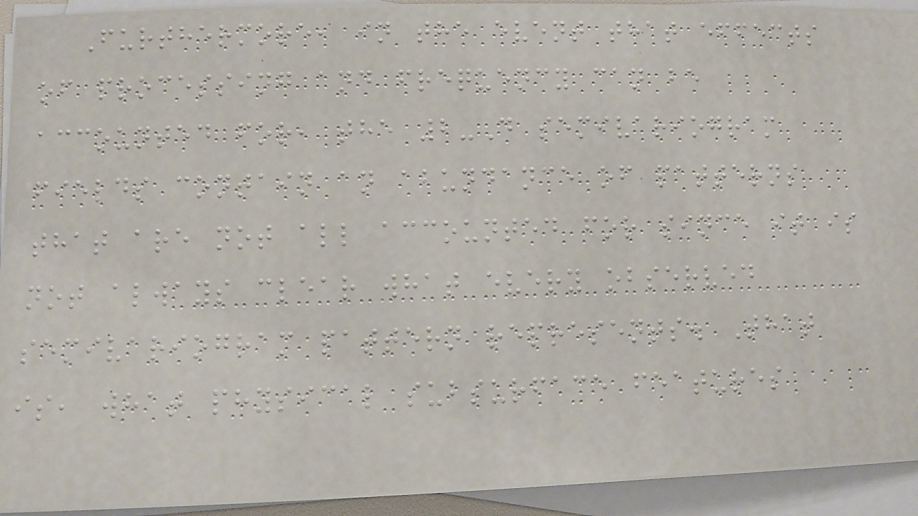Furthermore, in the event that effects
of processing and frequency can be
accounted for, the 2-D semivariogram
fields contain an abundance of patterns
that are not all accounted for since it is
not always clear what every observed
semivariogram pattern represents. That
is, what physical subsurface features
